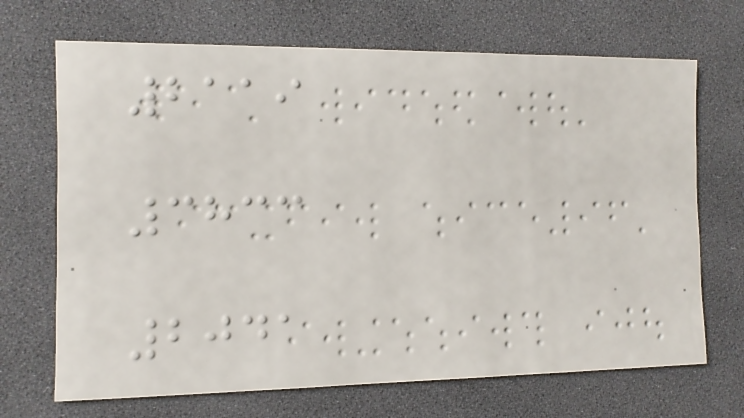2119
3833
2041
